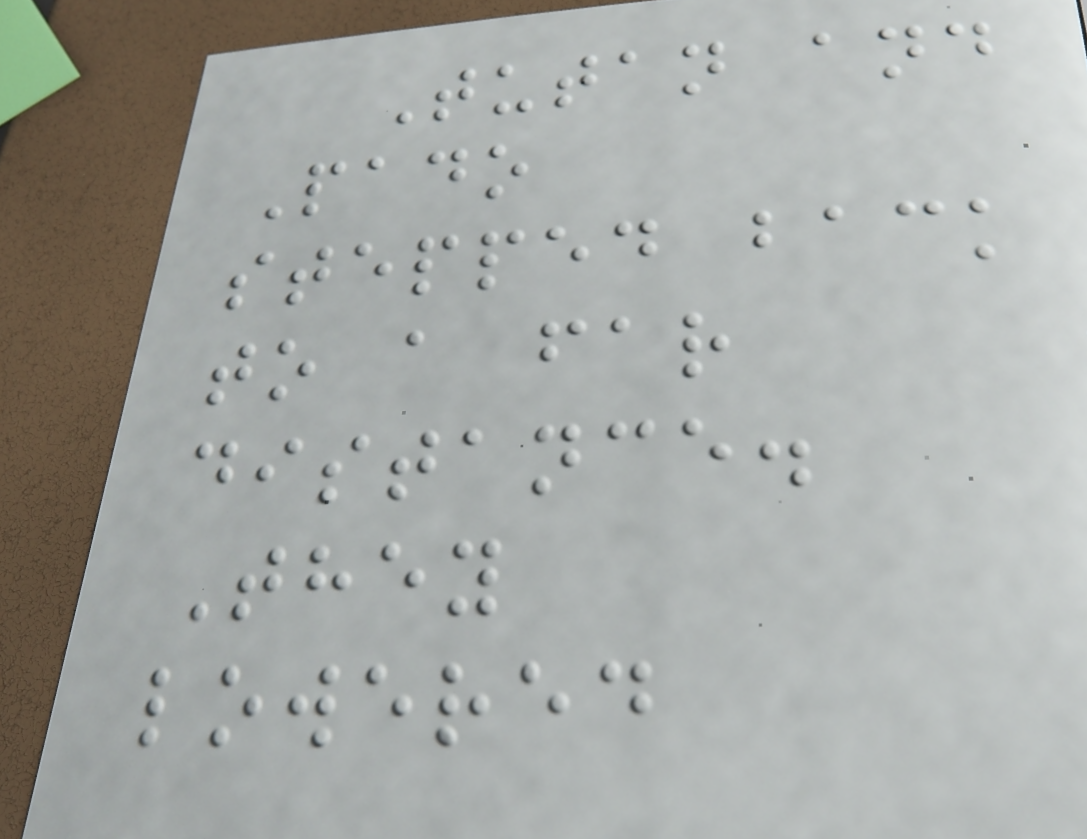Tutan and
Pado
stepped back
to a far
distance.
They
lowered
